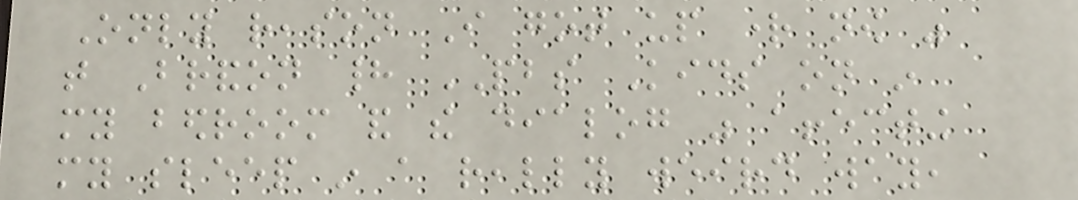Only reason I got up right now was
that Brandon had PBS Kids on in
my bedroom and the dialog was affecting
my sleep in a really weird way,
